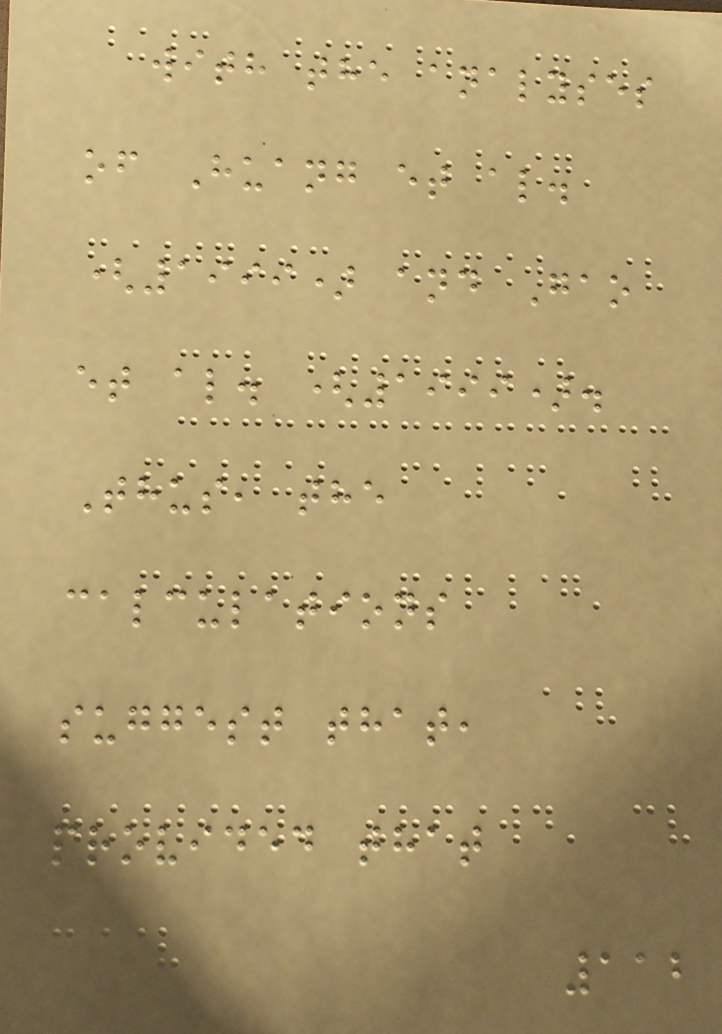with the analyses
of Huang et al.
(1999) and Gao
et al. (1999).
Thus, the
calculations
suggest that,
provided that
112
